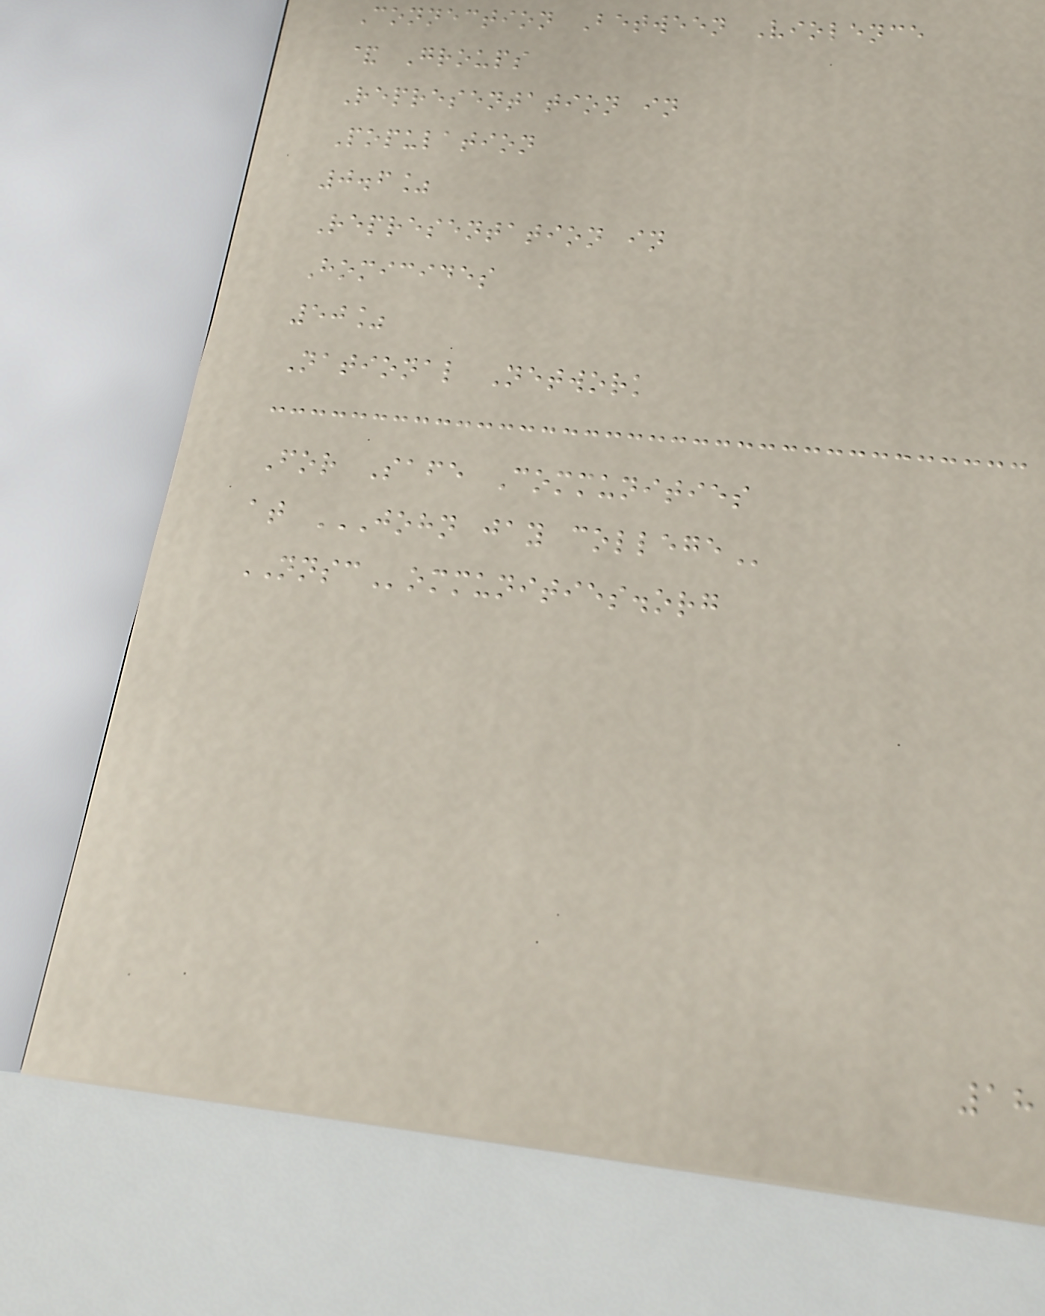Connection Between Violence
& Groups
Representation in
Population
0.6%
Representation in
Homicides
50%
National Network
For Safe Communities
at JOHN JAY COLLEGE
NNSCommunities.org
18
